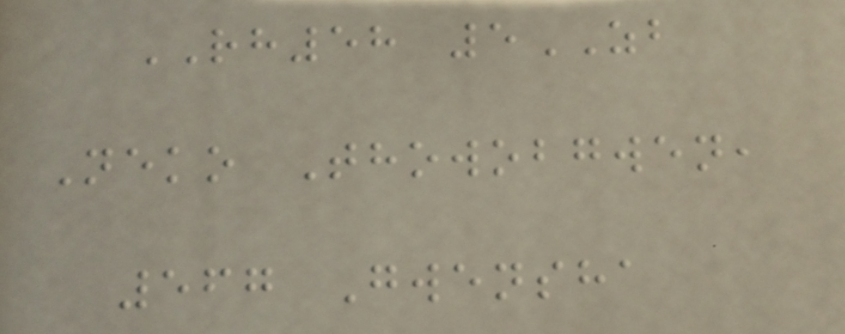RH58 5ZB
Neko Thowobgwen,
567 Gwensha
